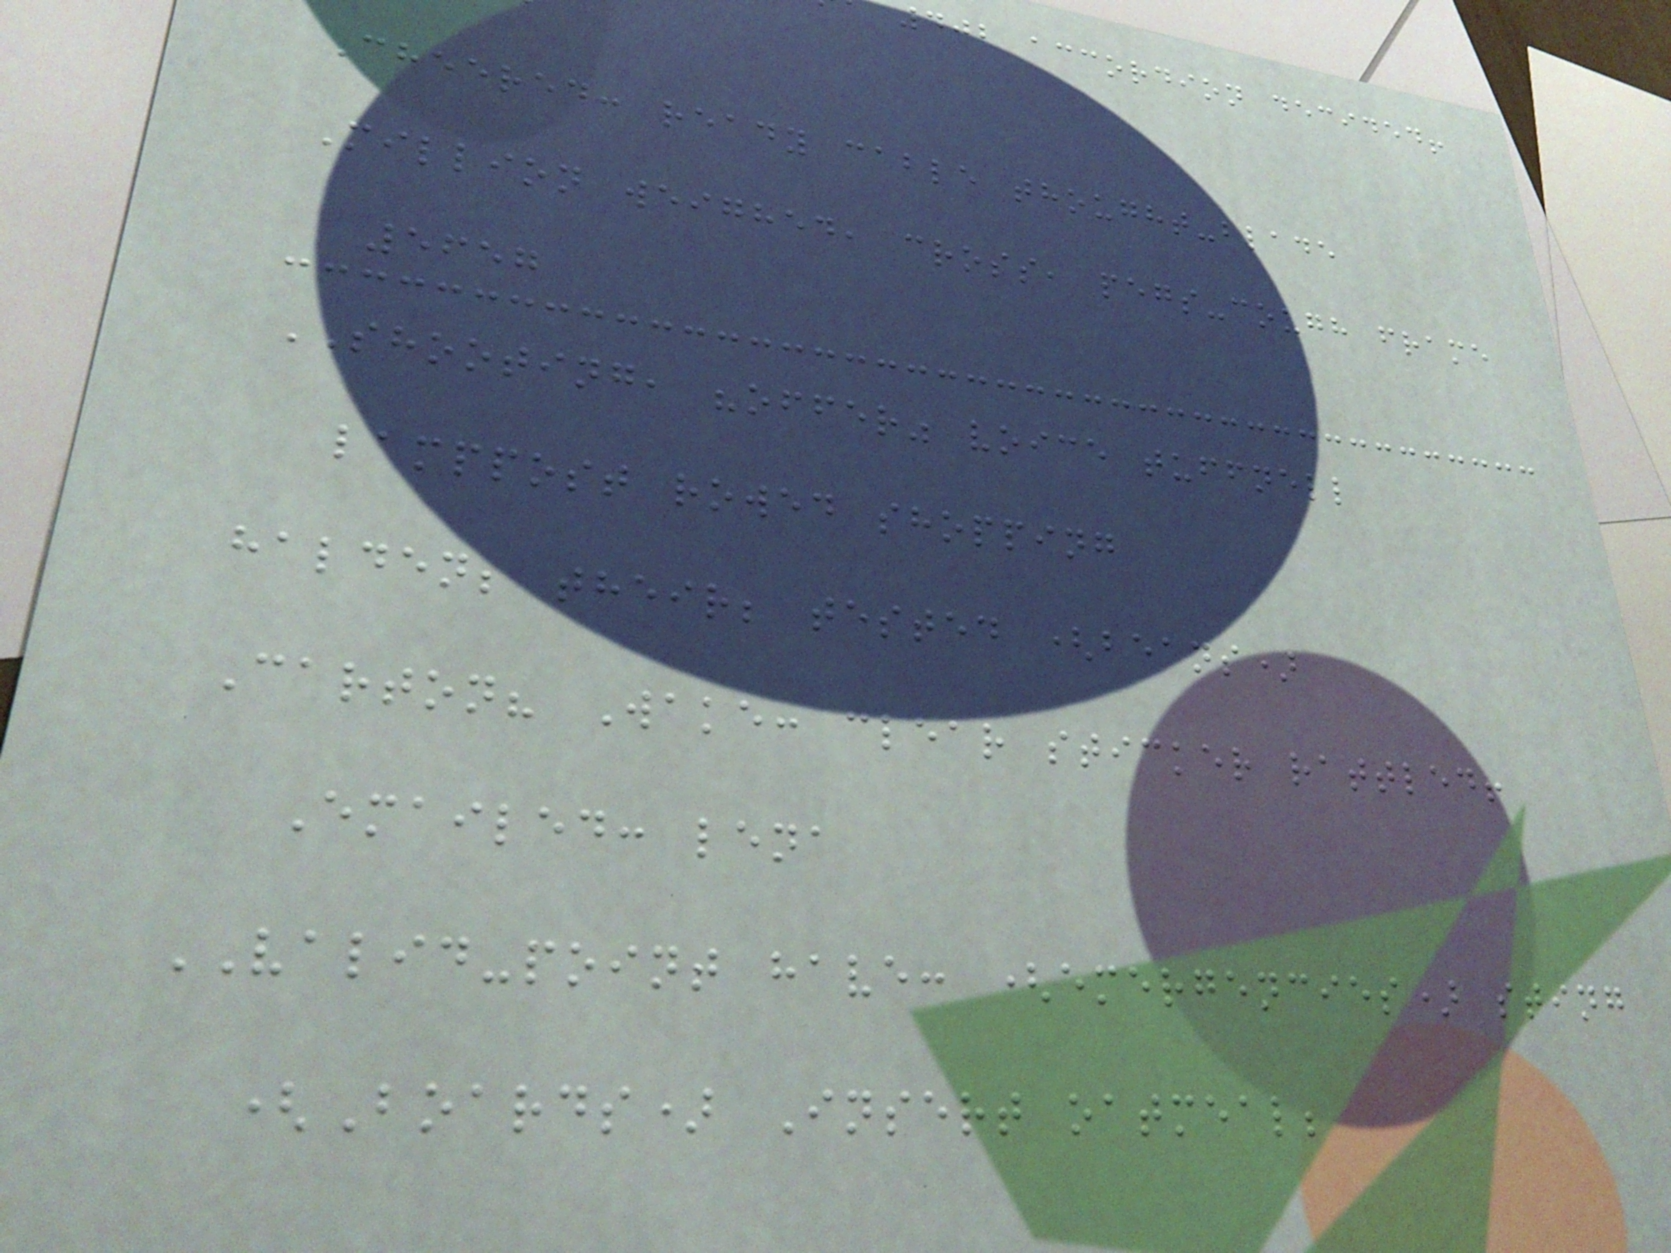402 accordion decided!
Cheered: ready cable thought-blade
Million weighed, cross, pegs-cough frame
5657
SHOOTING, "offer" voice tuffnell
lamppost rowed shopping
halden; their; tested (beans)
Carton? Wake: clear sticker rattled!
Emailed: lena
VALID-point have: (emergencies) sting
(Boards) Insert oatmeal;
